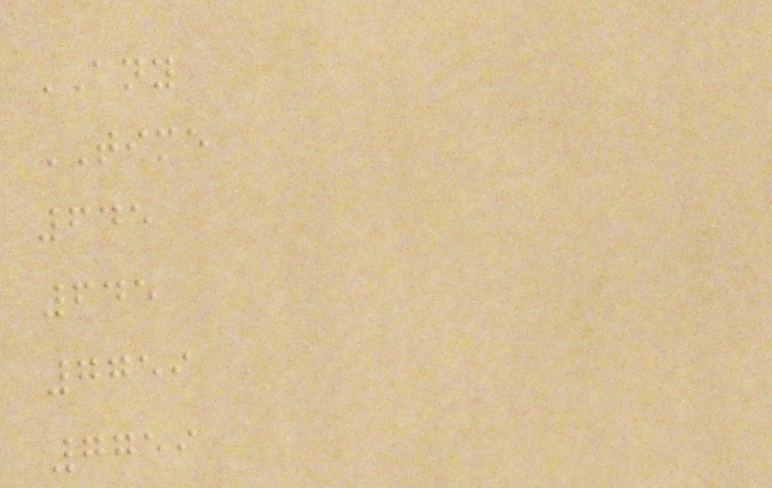ANY
TIME
645
645
7759
7759
